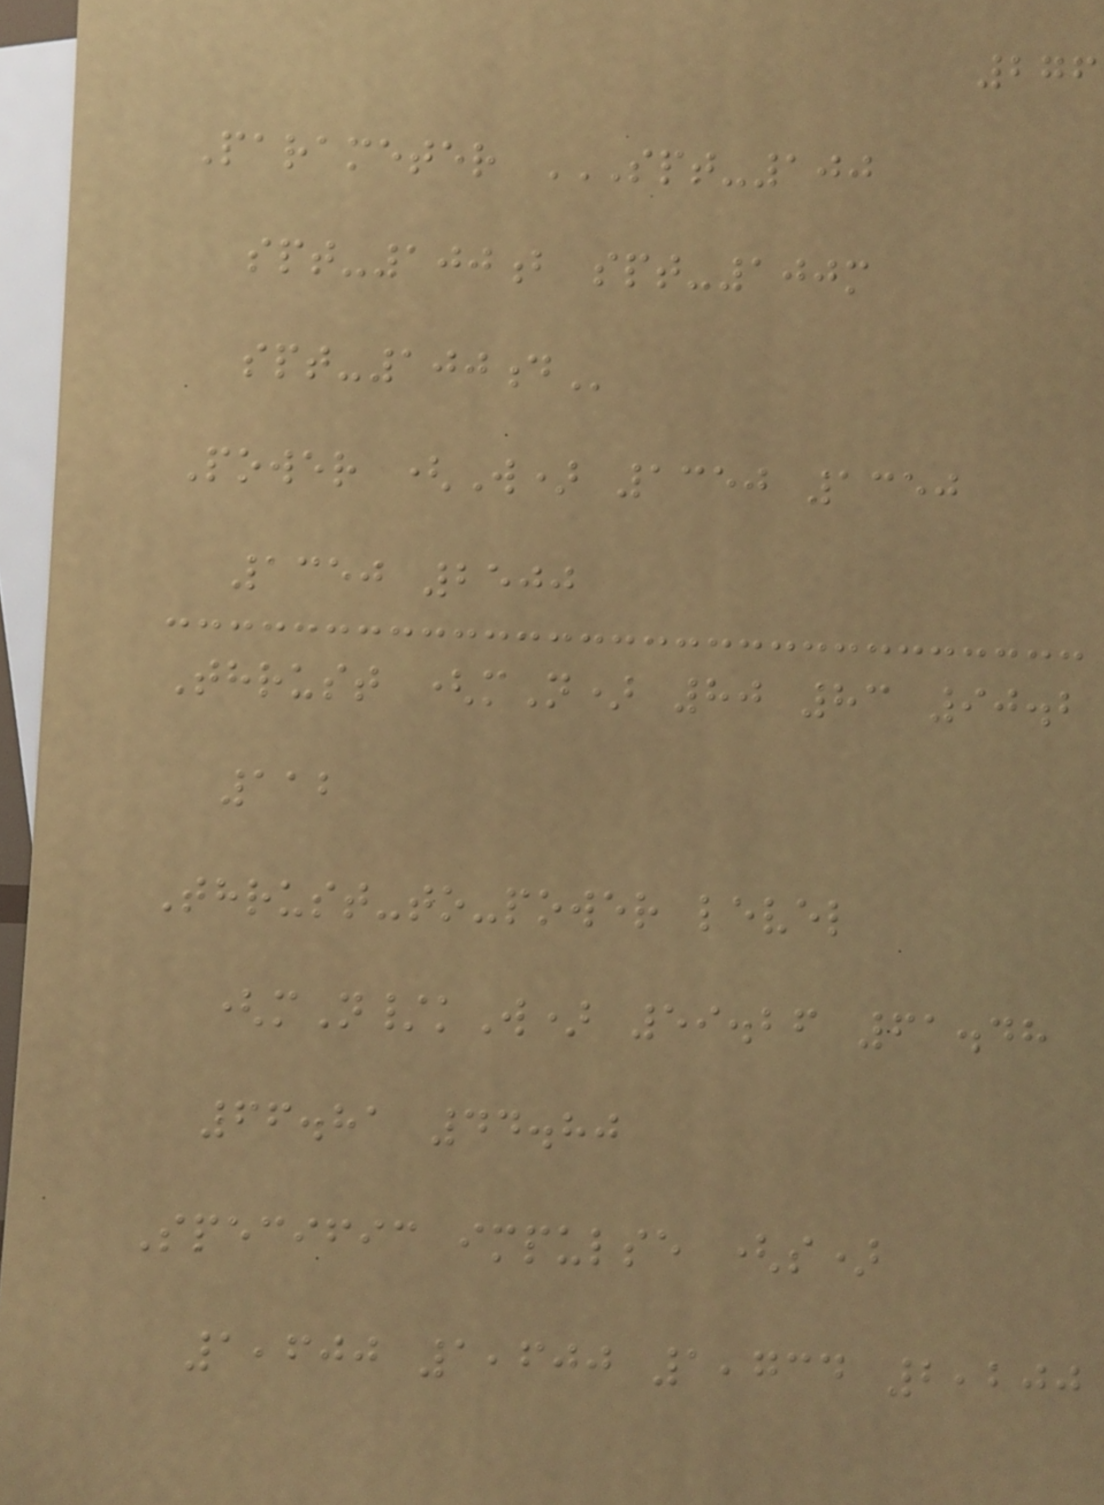276
Parameter SPT-100
SPT-100B SPT-100M
SPT-100D
Power (W) 1350 1350
1350 2500
Thrust (mN) 80 83 90.2
112
Thrust-to-power level
(mN/kW) 59.26 61.48
66.81 44.80
Specific impulse (s)
1,600 1,600 1,734 2,200
